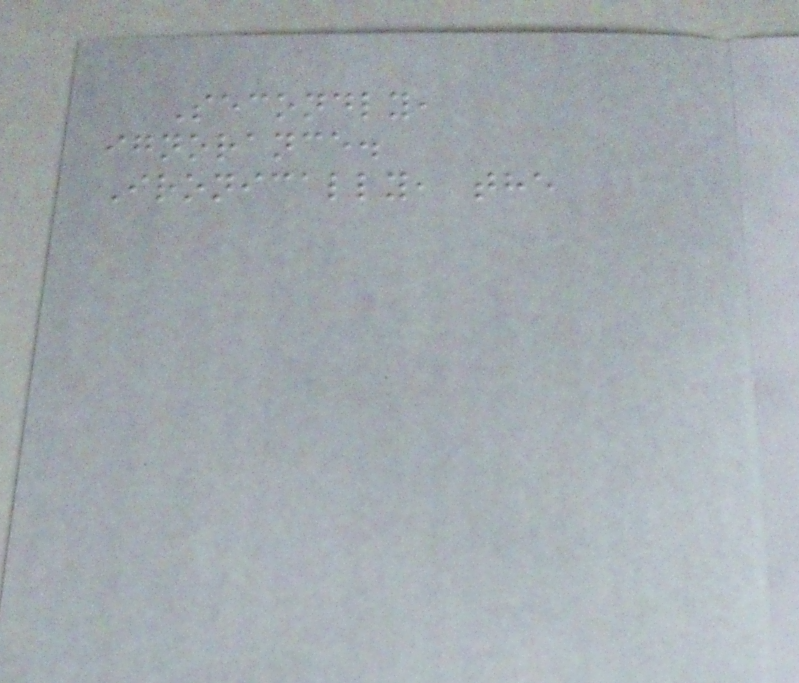Secondly,
ignorance.
Ironically, the
